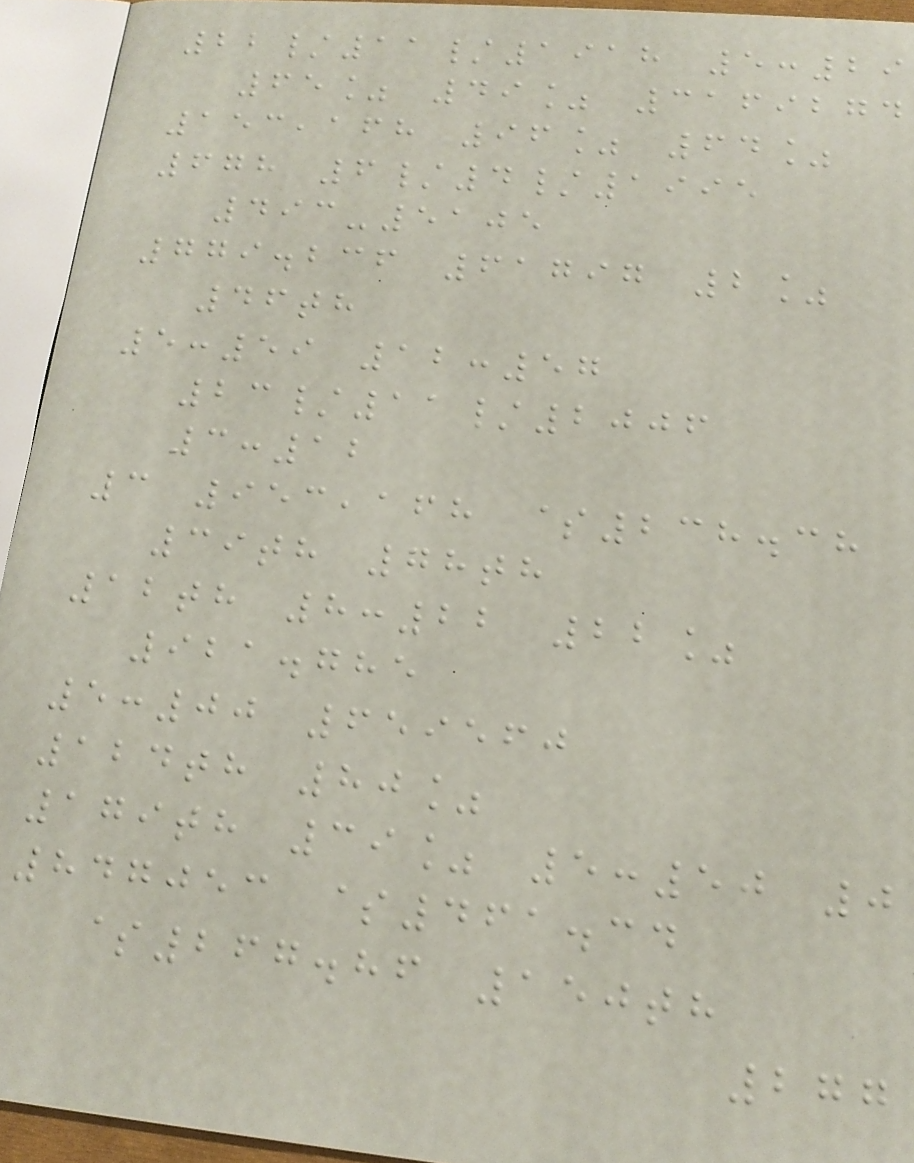22/11/1918 5:29
65% 49% 3169274
153,168 96% 64%
678 6/4/1995
493-5105
779.236 61797 2%
46th
5:59 12:57
23/11/2006
3:12
3 953,168 $238.38
39th 78th
12th 8:22 22%
921.785
5:00 659560
124th 80%
179th 39% 5:50 0
847053 $461.34
$267.86 150th
277
